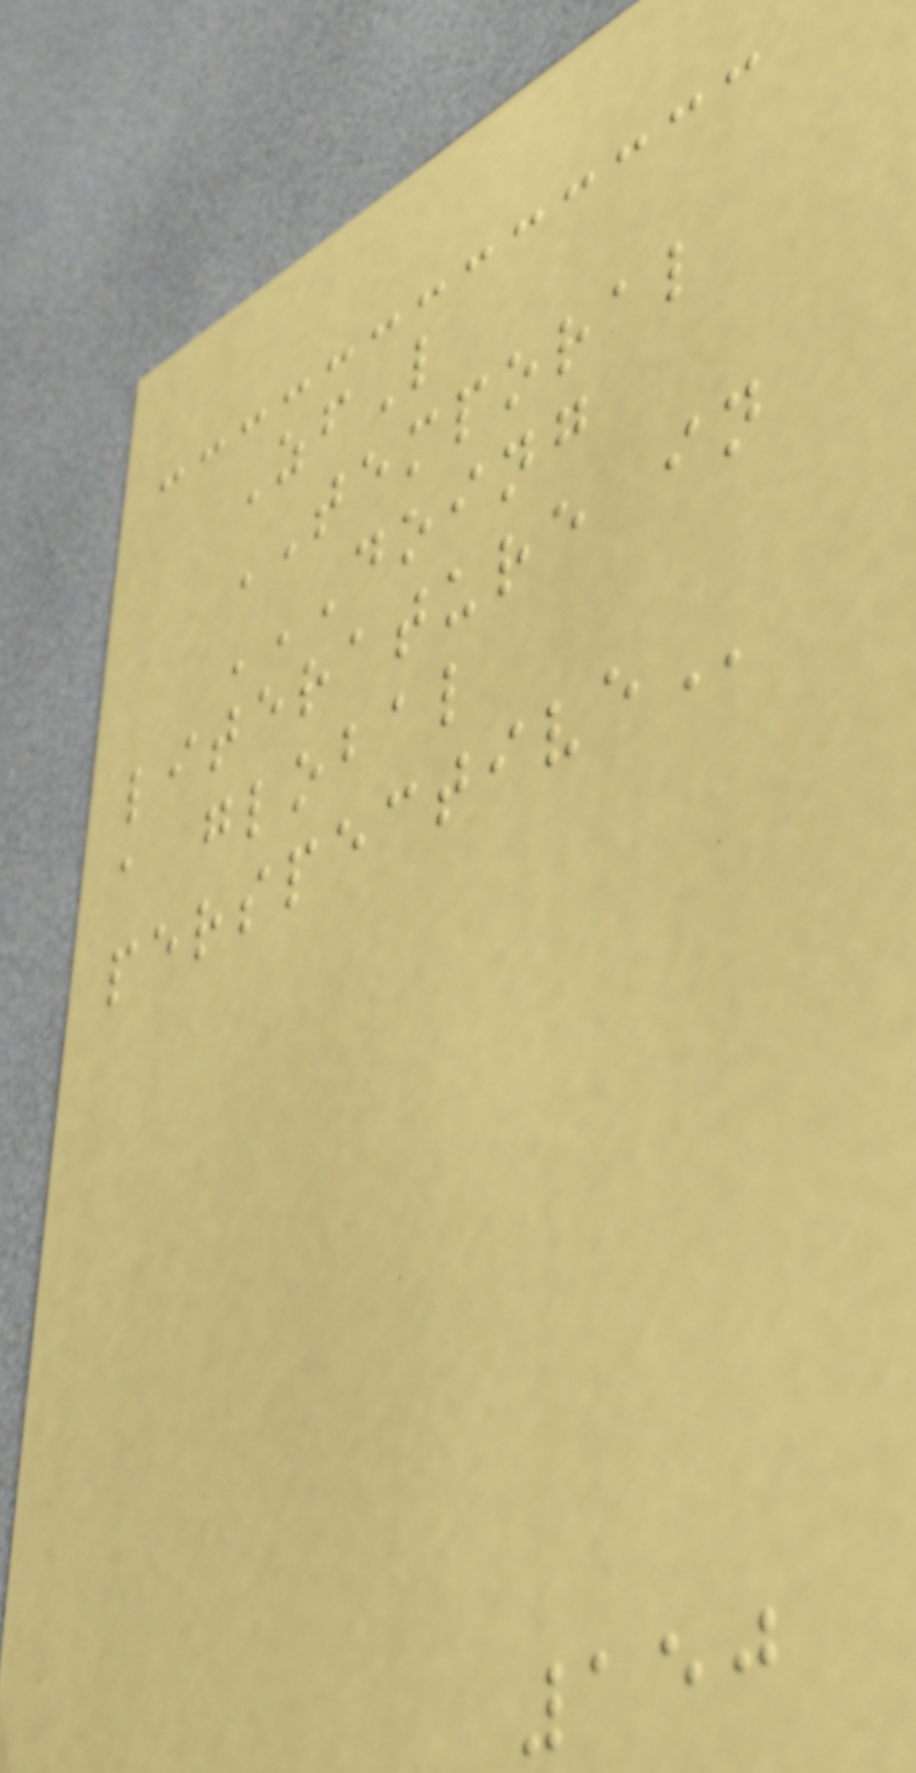ZfL
TEMPORAL
DOING
LITERATURE IN
A GLOBAL
PERSPECTIVE
150
